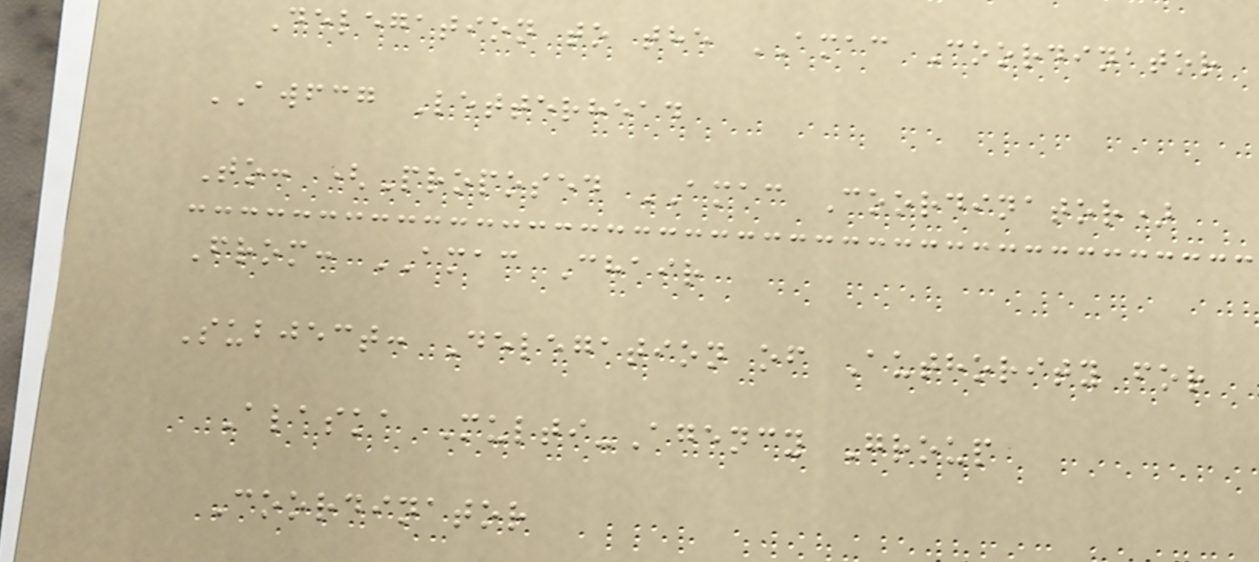Delegation to the AMAC Coordinator
AWFCG Letterhead
To: (Proposed AMAC Coordinator)
From: AMAC Chair
Subject: Delegation of Authority for
Alaska Multi-Agency Group
Coordinator
